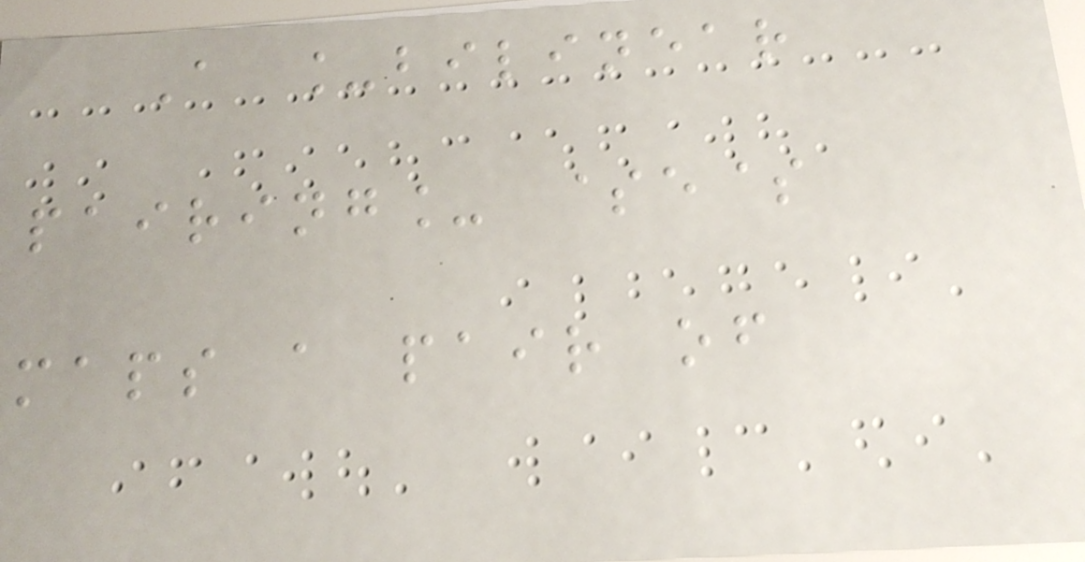A _bilinear
pairing_ $e$
maps a pair of
